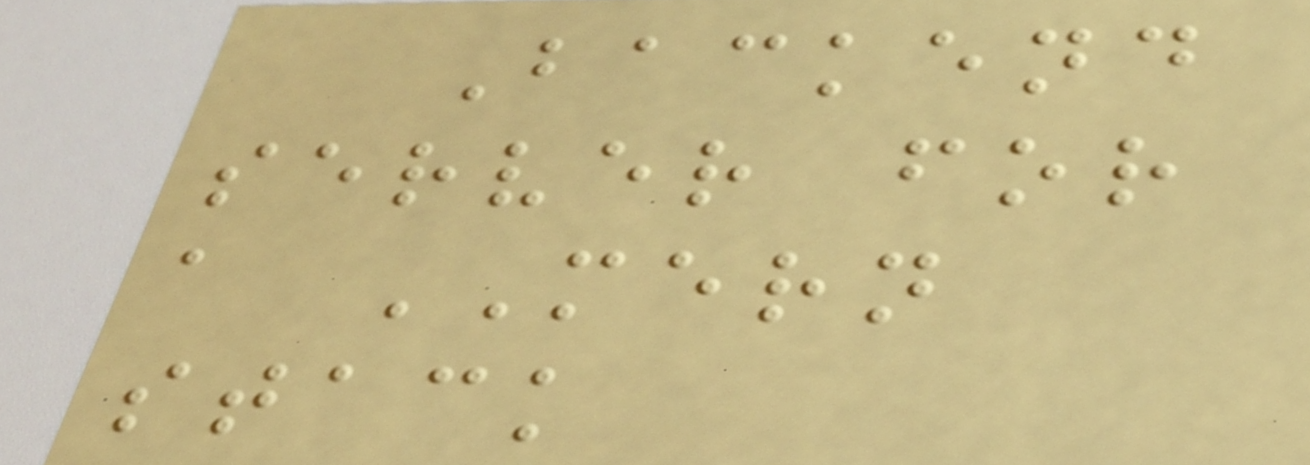Backend
server for
a MERN
stack
